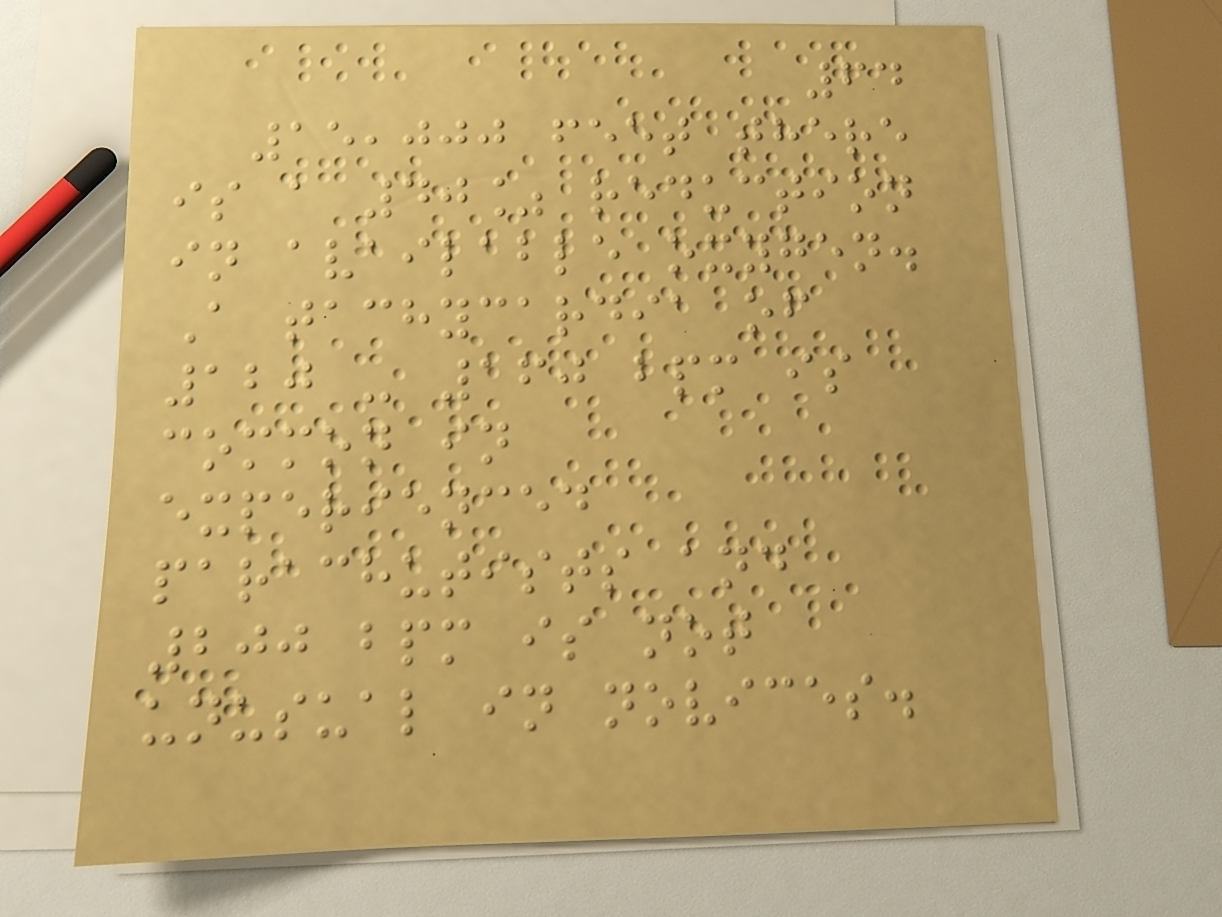64
15,000 feet there
is a 40% reduction
in available oxygen.
A tachycardia of
120 - 160 bpm is
common in
experienced
parachutists and
200 bpm is not
unusual in novices.
